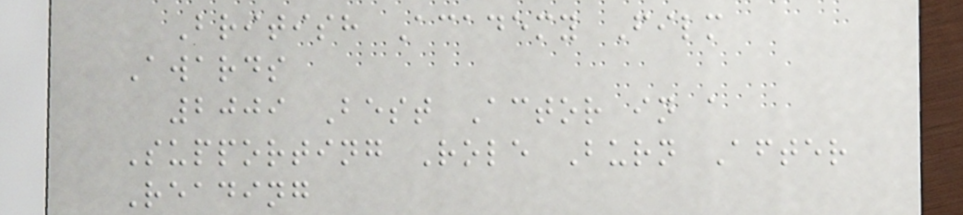British Academy Film
Awards
2009 Best Actor in a
Supporting Role Burn After
Reading
